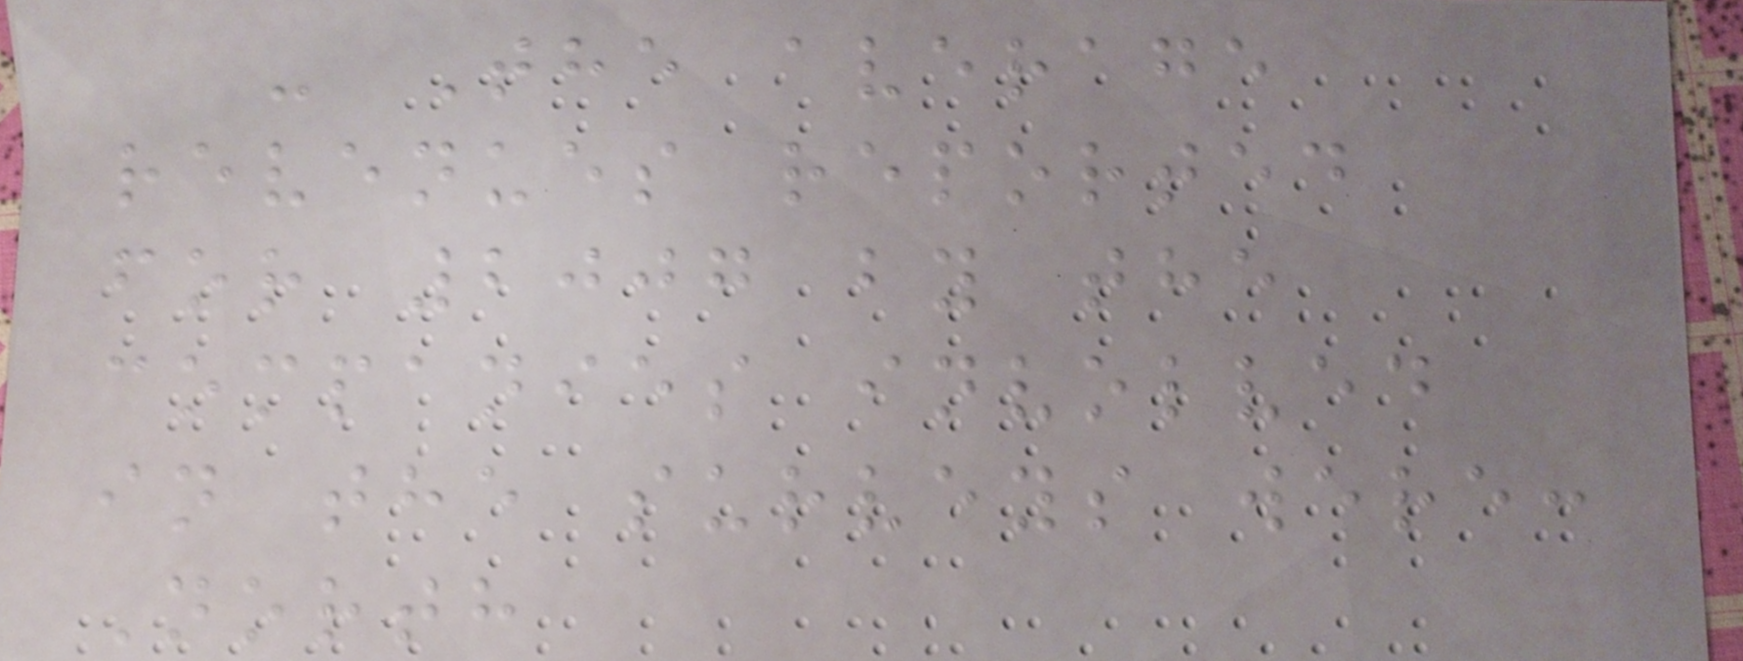- The average
revenues reported
for 2007 by the
companies involved
in the surveys were:
North
